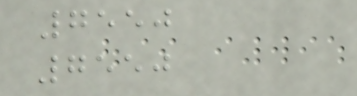7550
7550
